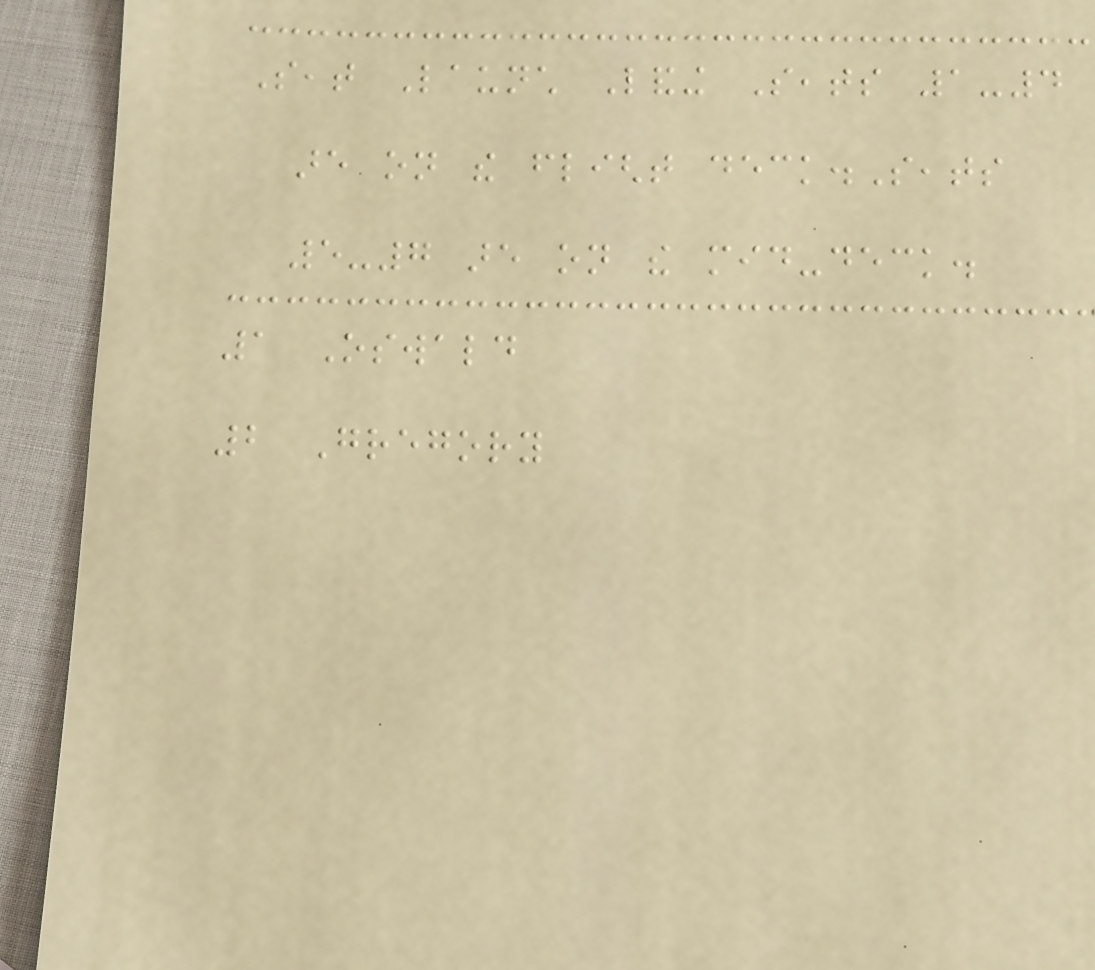Seat Launch Landing Seats 1-4
are on the flight deck.Seats
5-7 are on the mid-deck.
1 Oswald
2 Gregory
